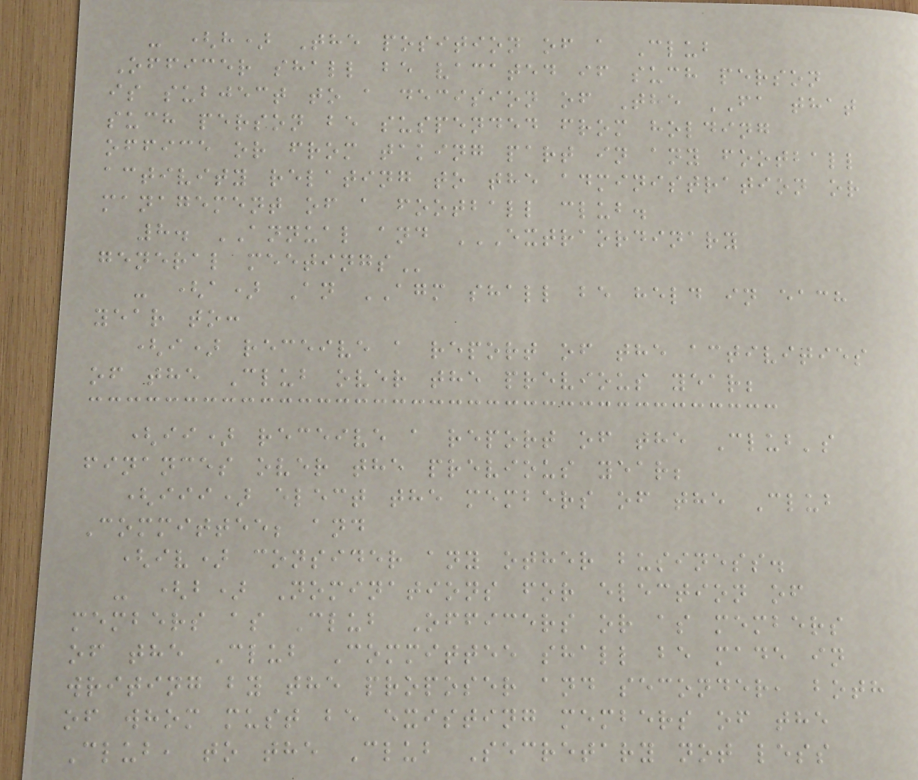- (h) The position of a Club
Officer shall be vacated if such person
is subject to a decision of The FA that
such person be suspended from holding
office or from taking part in any football
activity relating to the administration or
management of a football club.
8. ANNUAL and EXTRAORDINARY
GENERAL MEETINGS
- (a) An AGM shall be held in each
year to:
(i) receive a report of the activities
of the Club over the previous year;
(ii) receive a report of the Club's
finances over the previous year;
(iii) elect the members of the Club
Committee; and
(iv) consider any other business.
- (b) Nominations for election of
members as Club Officers or as members
of the Club Committee shall be made in
writing by the proposer and seconder, both
of whom must be existing members of the
Club, to the Club Secretary not less
